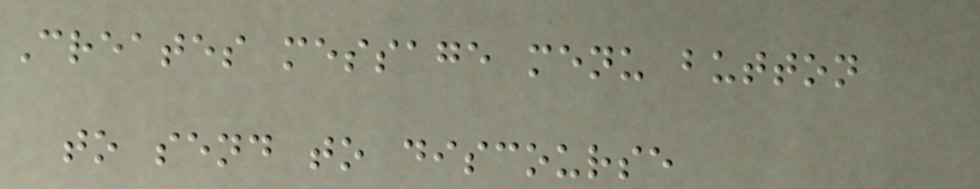Creates message menu button
to send to discourse
